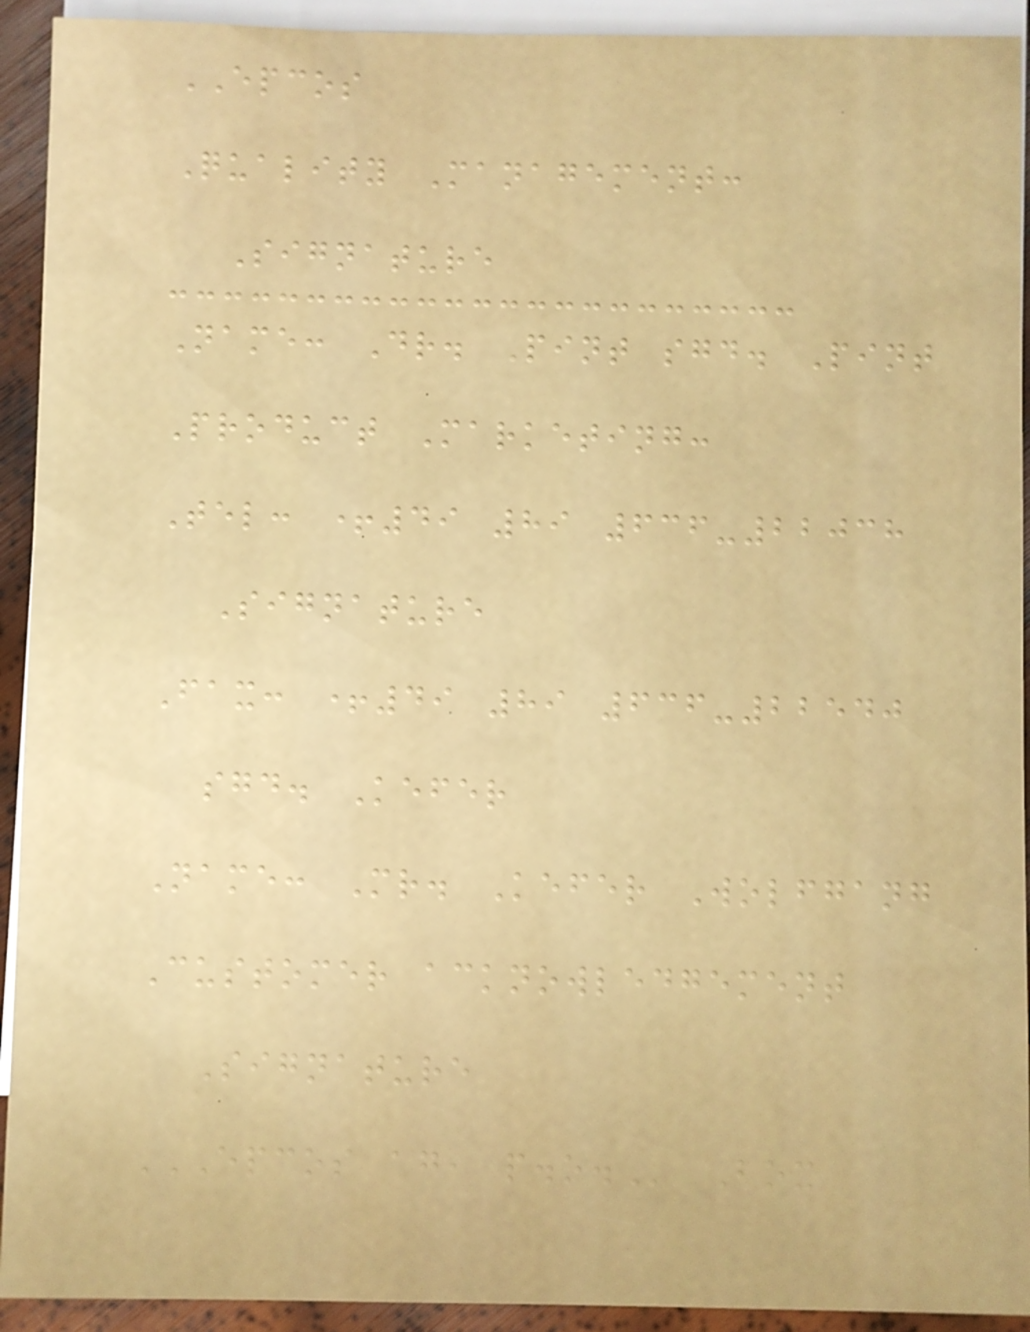EPCOS
Quality Management:
Signature
Name: Dr. Pint sgd. Pint
Product Marketing:
Tel: +49 89 636-22038
Signature
Fax: +49 89 636-22540
sgd. Kefer
Name: Mr. Kefer Wolfgang
Customer acknowledgement
Signature
EPCOS AG, P.O. Box
